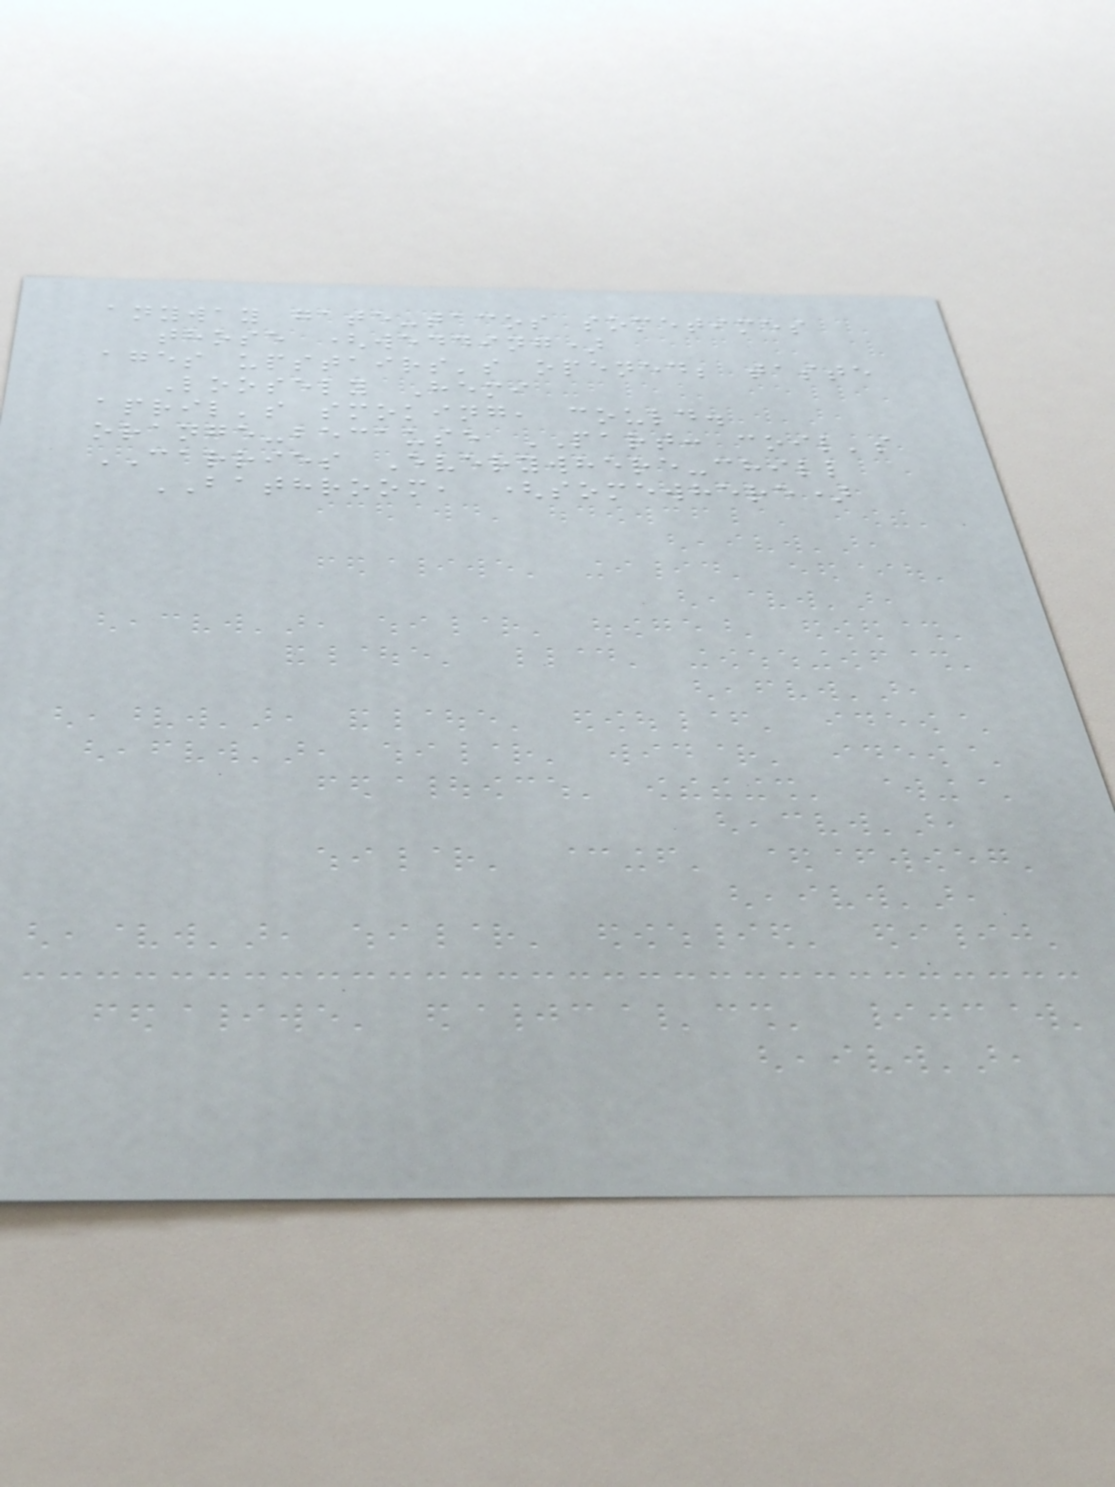anyway gate-tacos sometimes
those (wedding)
ages upstairs's opened; taste
Loosely Hemi
april's smoking, could.
orange-because PART: coil's
CARRIES Everywhere-chill
BATHROOM, (somewhere)
